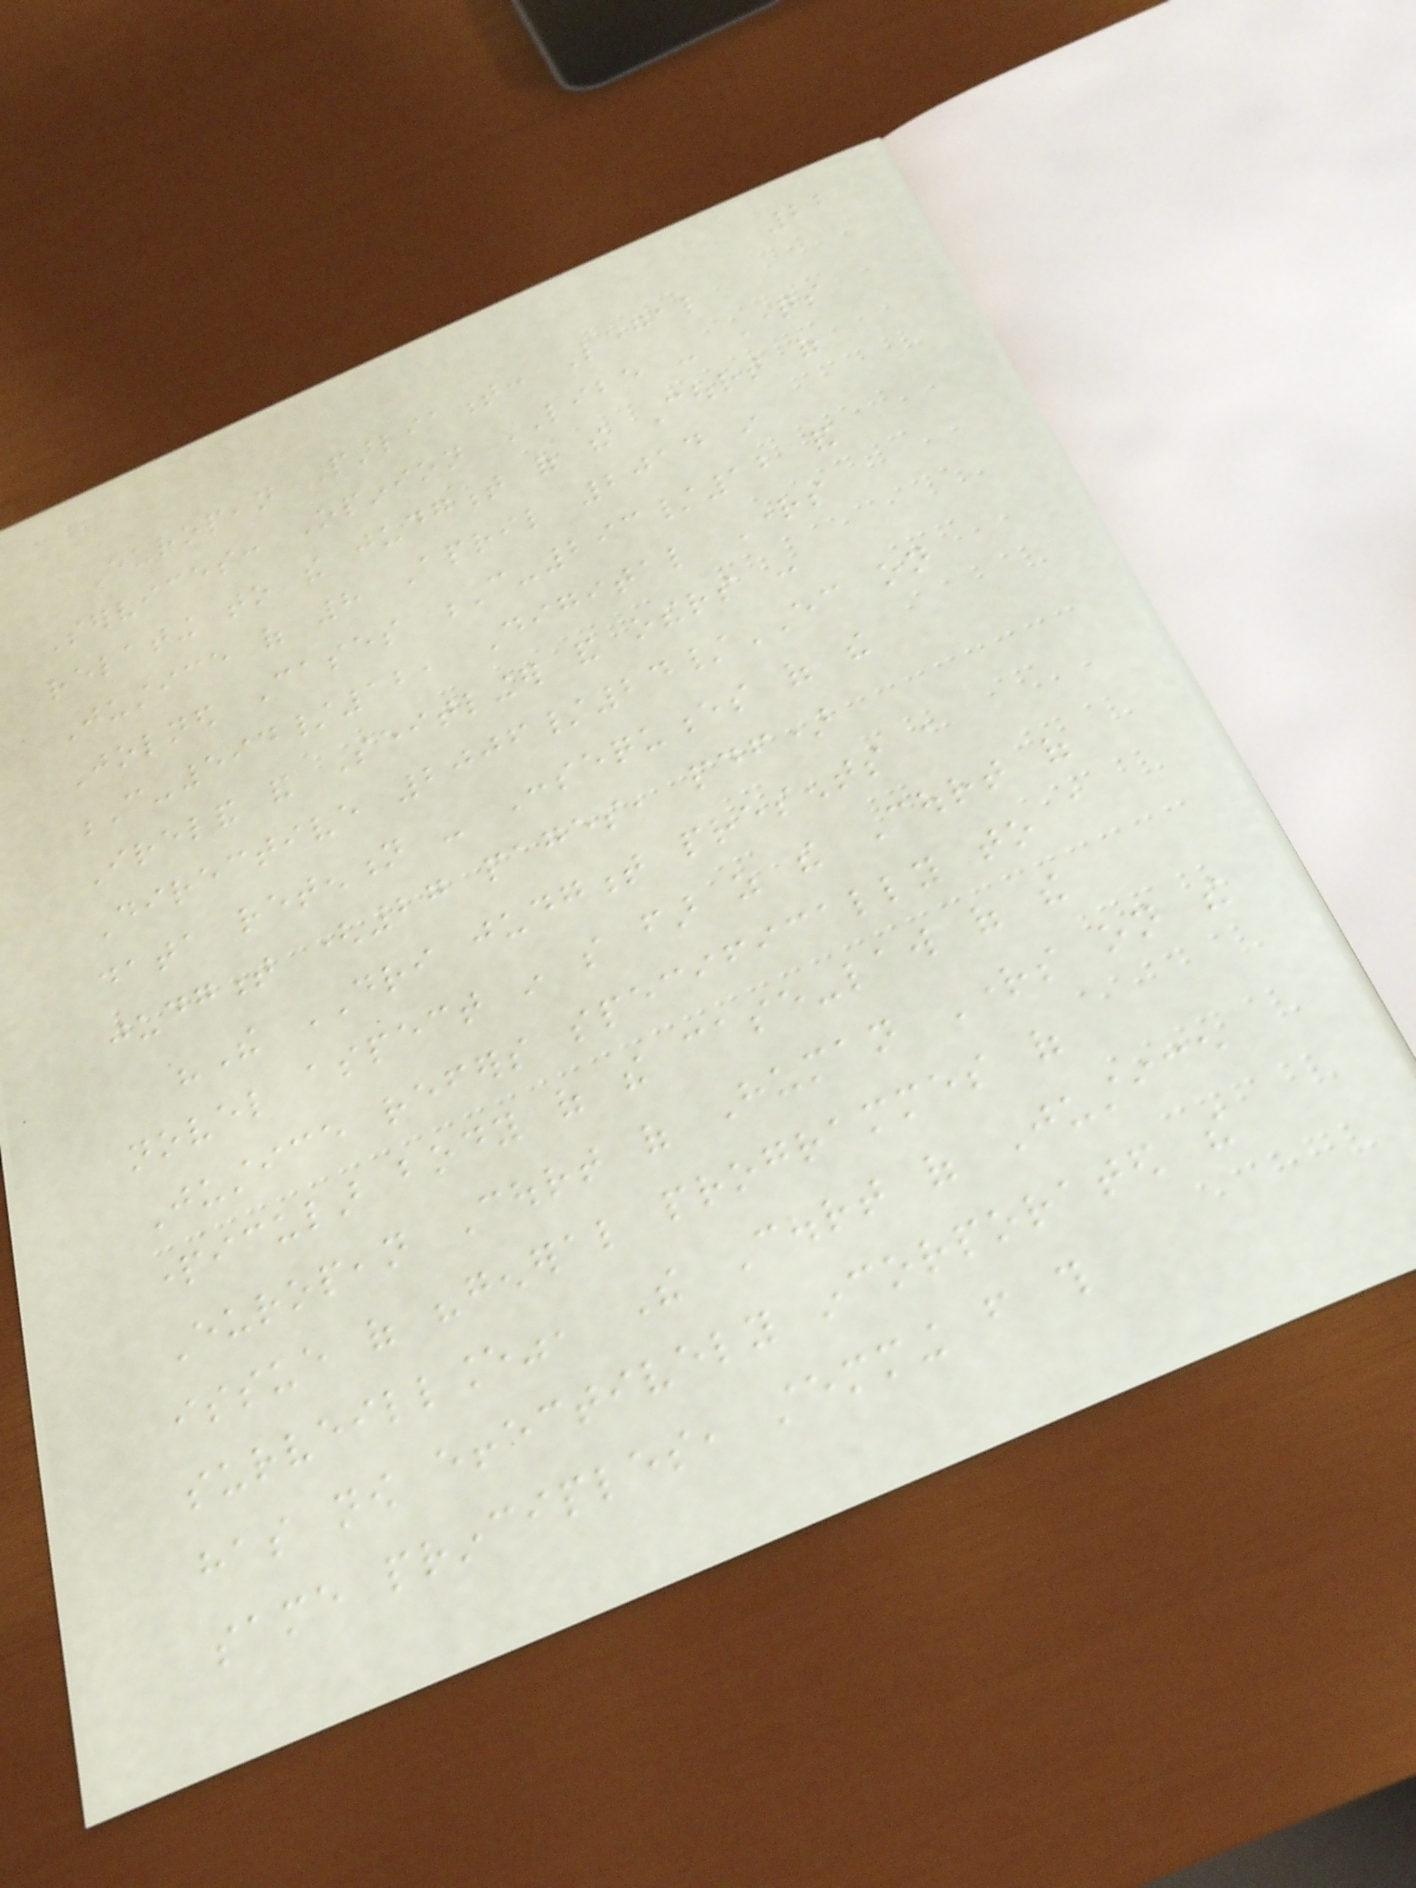22
European Parliament: Legal
Services: Opinion LIBE - Questions
relating to the judgment of the Court of
Justice of 8 April 2014 in
Jolned Cases C-293/12 and
C-594/12, Digital Rights
Ireland and Seitlinger and others -
Directive 2006/24/EC on
data retention - Consequences of the
judgment (27 pages, pdf)
"The DRI judgment presents a
novel aspect in so far as the Court of
Justice refers specifically to a
particular body of the case-law of the
European Court of Human Rights on the
issue of "general programmes of
surveillance", The Court of Justice
has now effectively incorporated the
same principles, stemming from this
